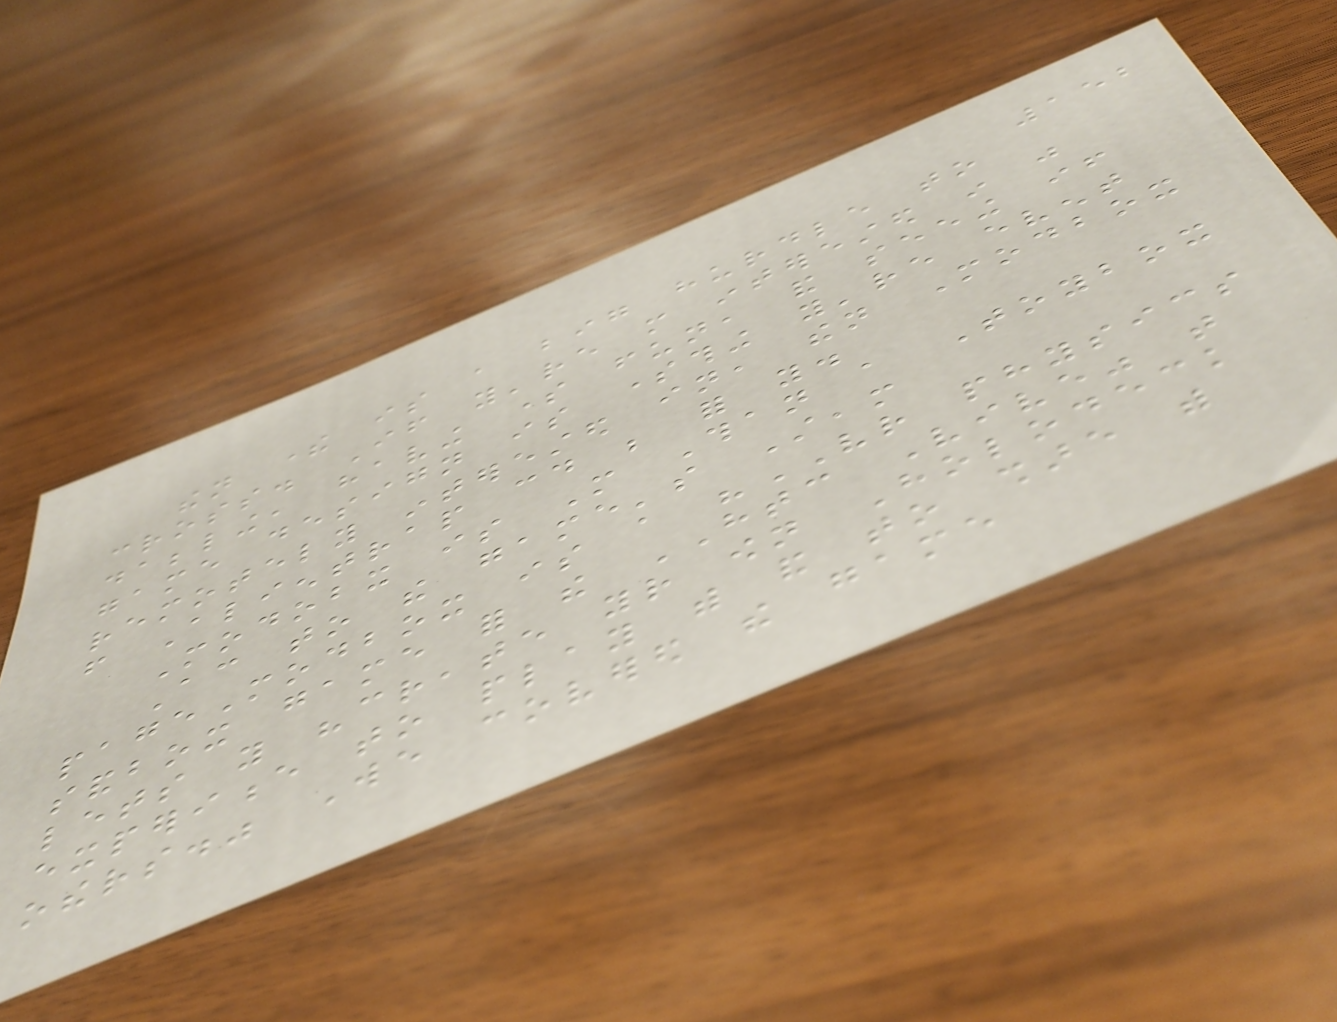152
then there is a big hurdle to
cross. If you're more interested in just
dabbling, having some fun, and seeing if
game design is something you're event
remotely interested in, then Modbox
from Alientrap could be for you.
Modobx is More Than a Toybox
According to the game's Steam
pageModbox is a "VR physics
sandbox game for the HTC Vive" that
lets you "create your own Holodeck
experience to play with and to share with
others." We covered the game
